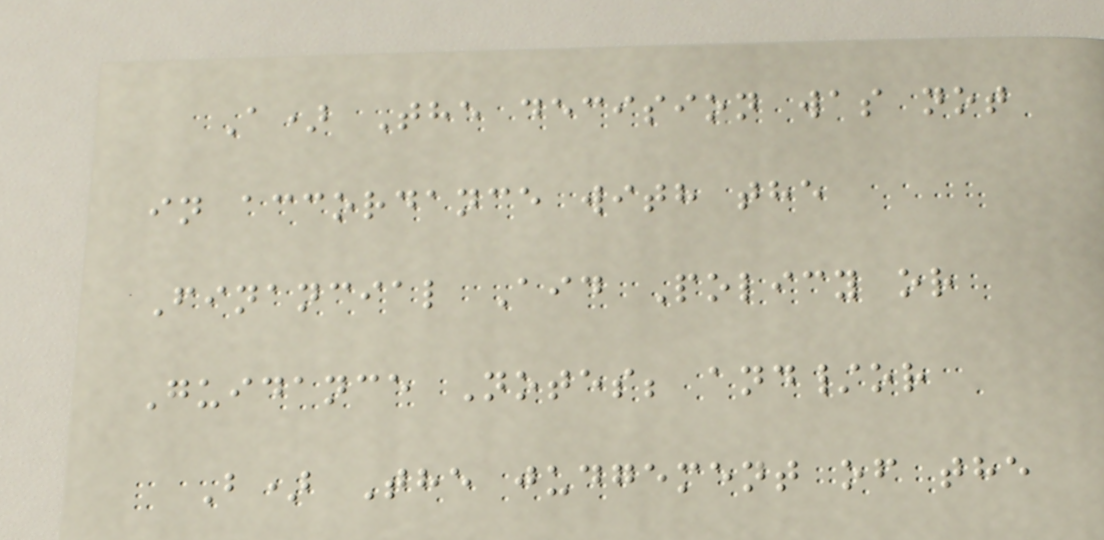A) The decision was not
in accordance with the
Financial Aid Policy or
Guidance Notes; and/or
B) The judgement of the
